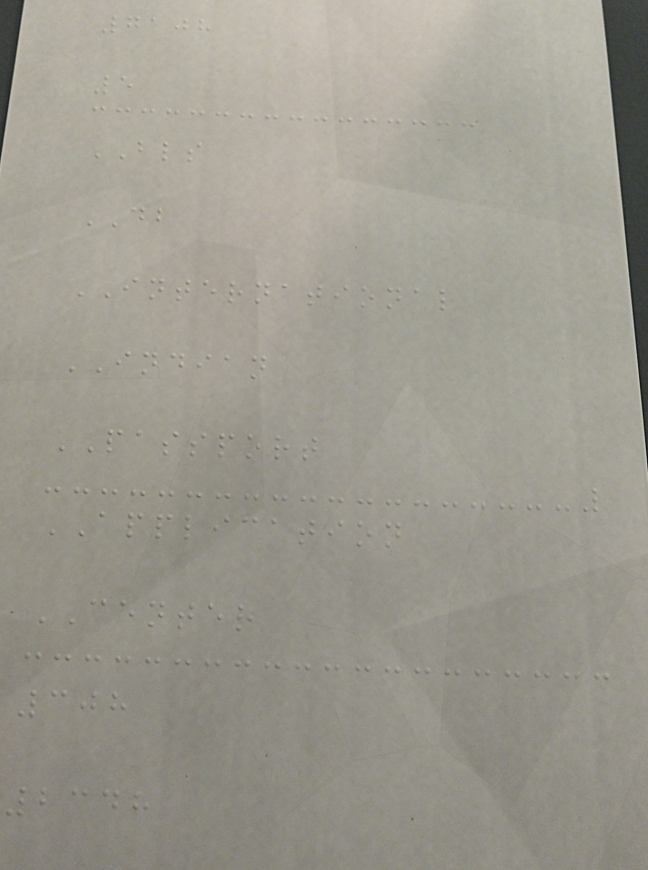7108
5
BLS
DB
INTERNATIONAL
INDIAN
PASSPORT
APPLICATION
CENTER
308
2348
